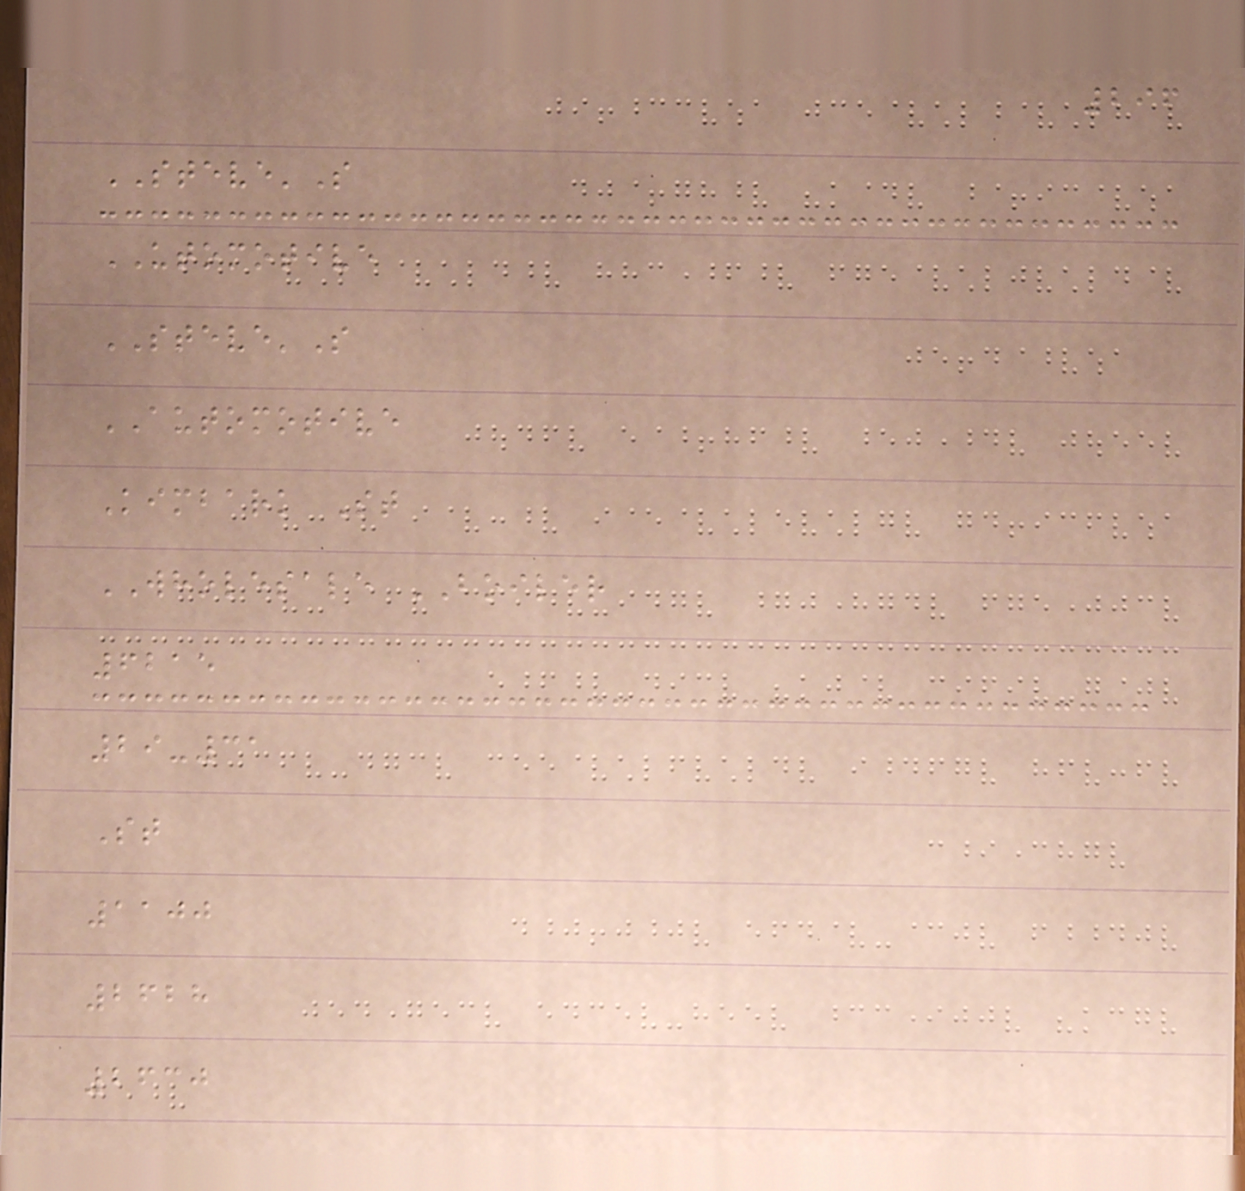296
STEVE'S
UTOMOTIVE
STEVE'S
AUTOMOTIVE
Kimbark St
WHOLESALE BOILER
6215
29-31
St
1100
2628
2630
